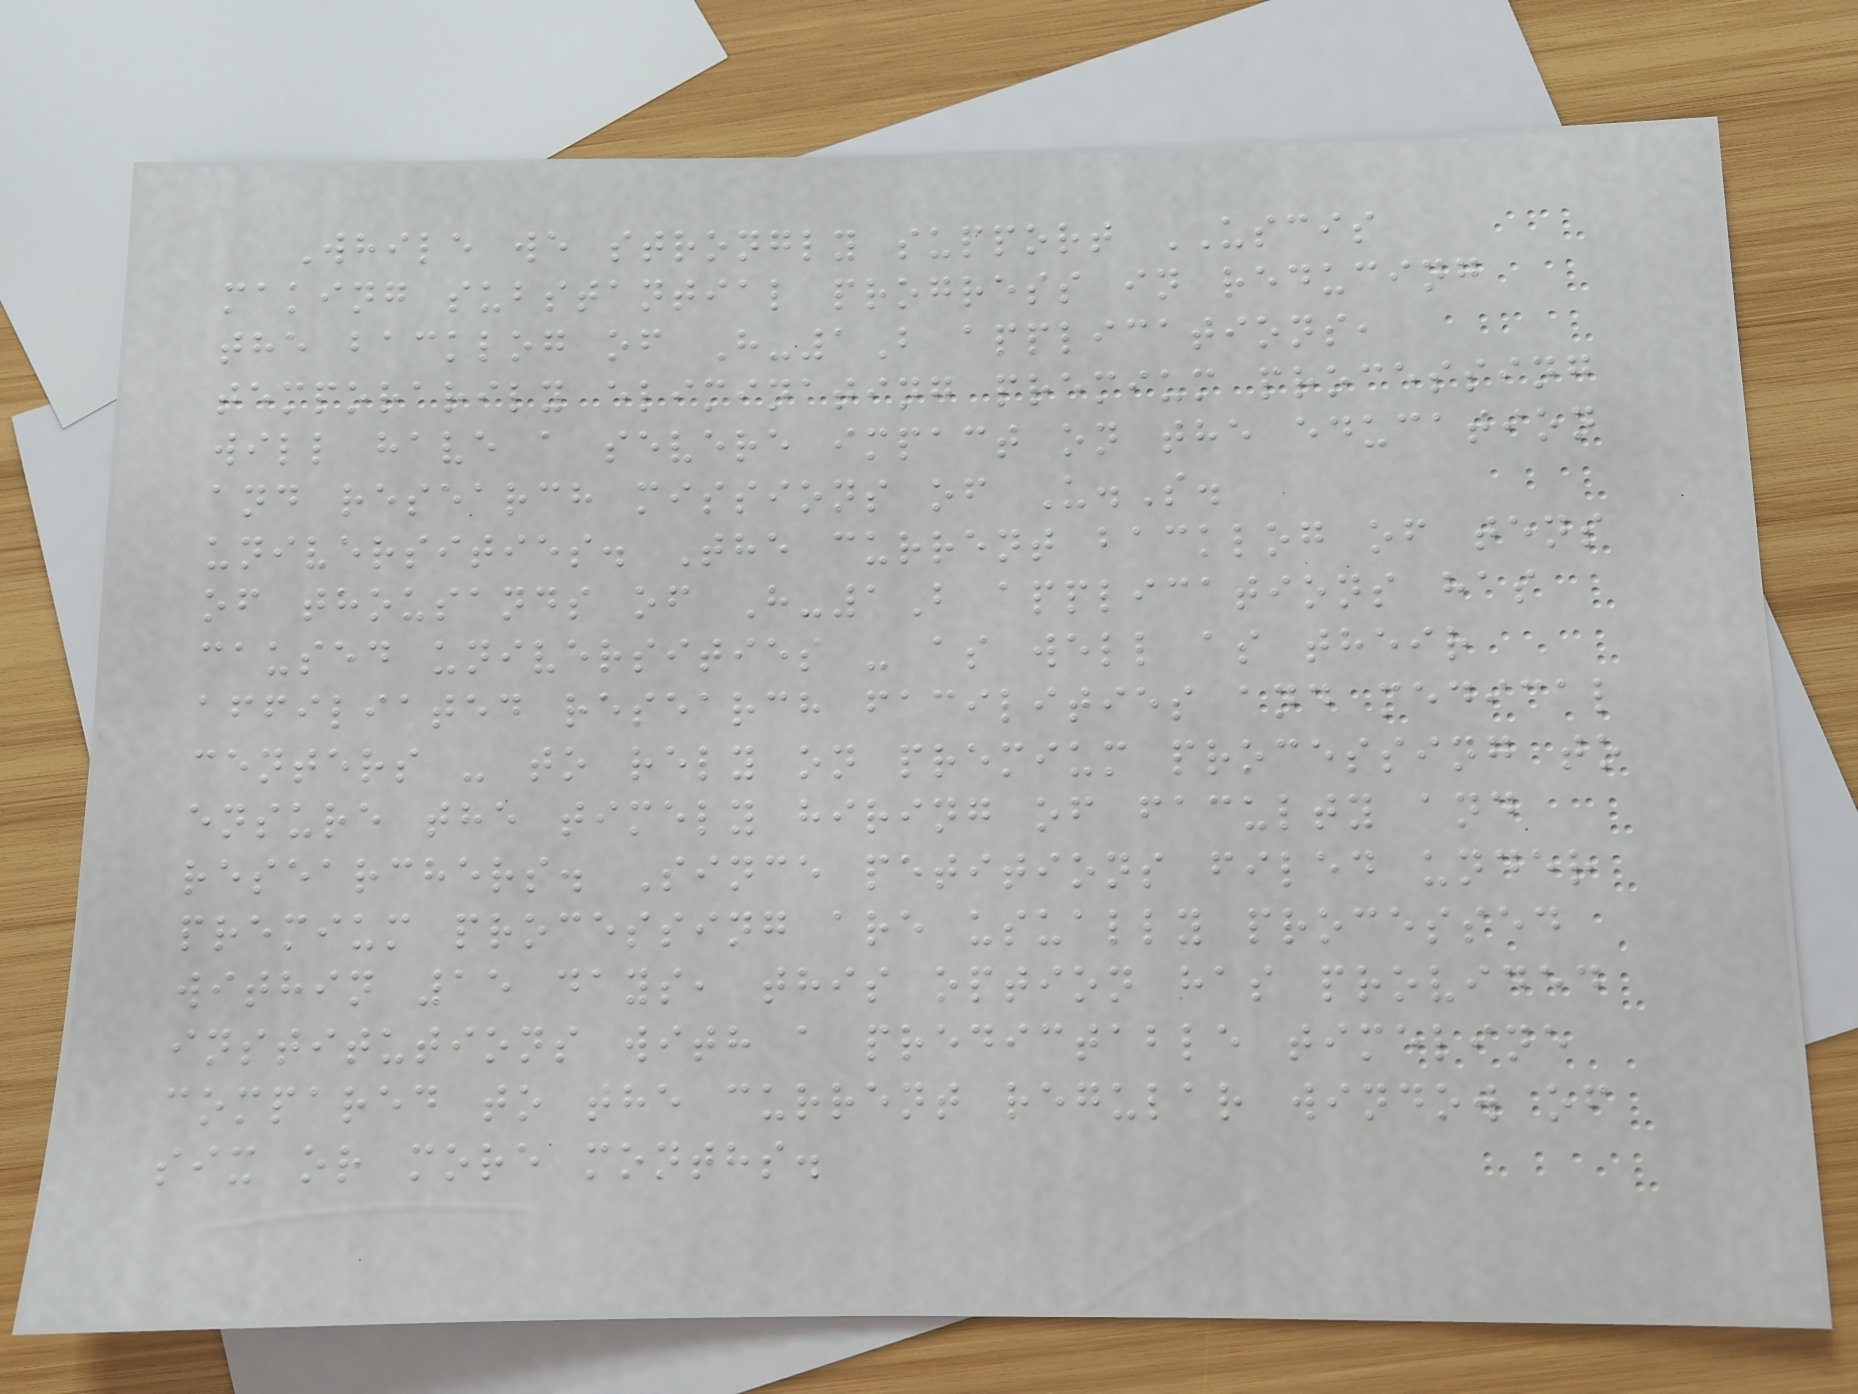While we strongly support USCIS
making substantial progress in reducing
the backlog of H-1B applications,
temporarily eliminating premium processing
will have a severe impact on the education
and research missions of U.S.
universities. The current backlog of tens
of thousands of H-1B applications has
caused universities - as well as their
affiliated research facilities and medical
centers - to rely on premium processing to
ensure the timely hiring of faculty and
researchers. Since petitions filed under
premium processing are usually processed
within 15 days, this option has provided
institutions with a predictable timeline
compared to the current regular window of
six or more months.
